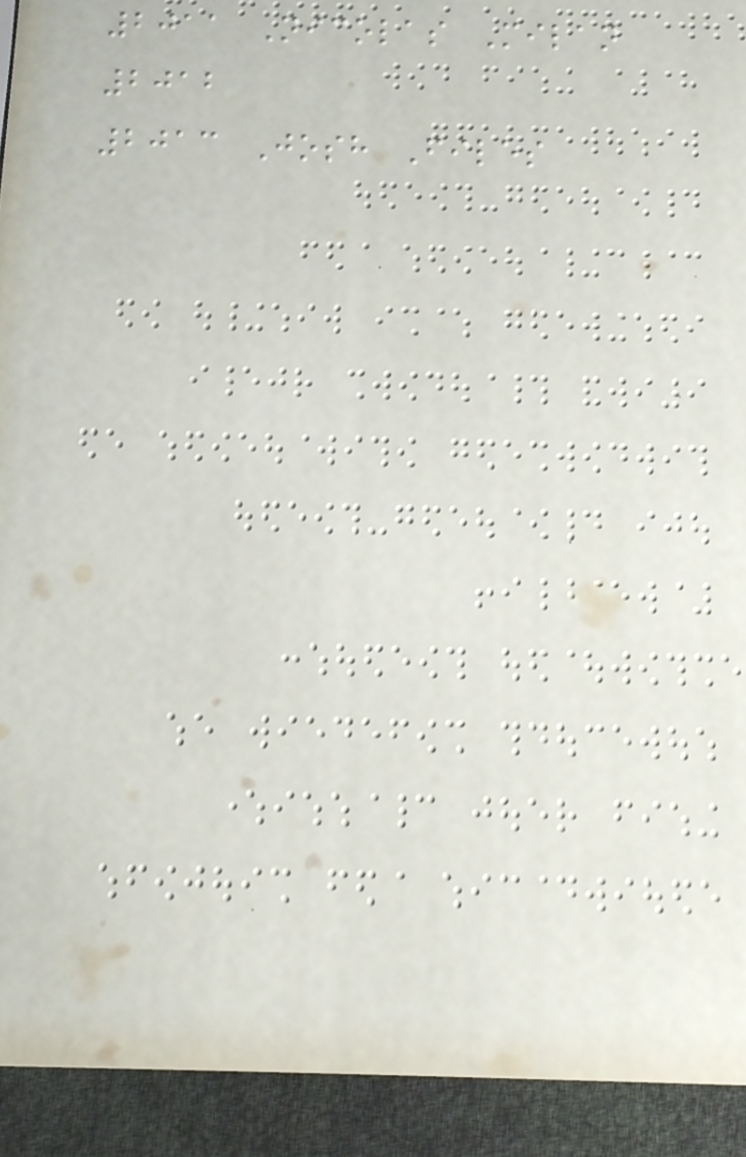2011 Nicolas Milan
2012
2013 Josh Files
